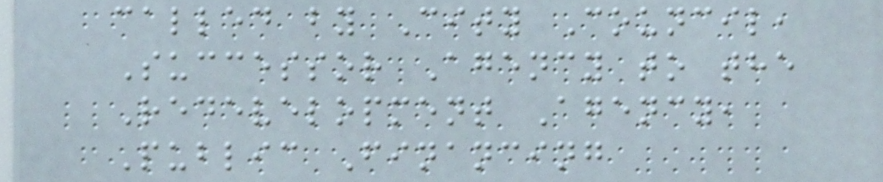called by City Council,
Successor Agency to the
Redevelopment Agency,
Public Financing
